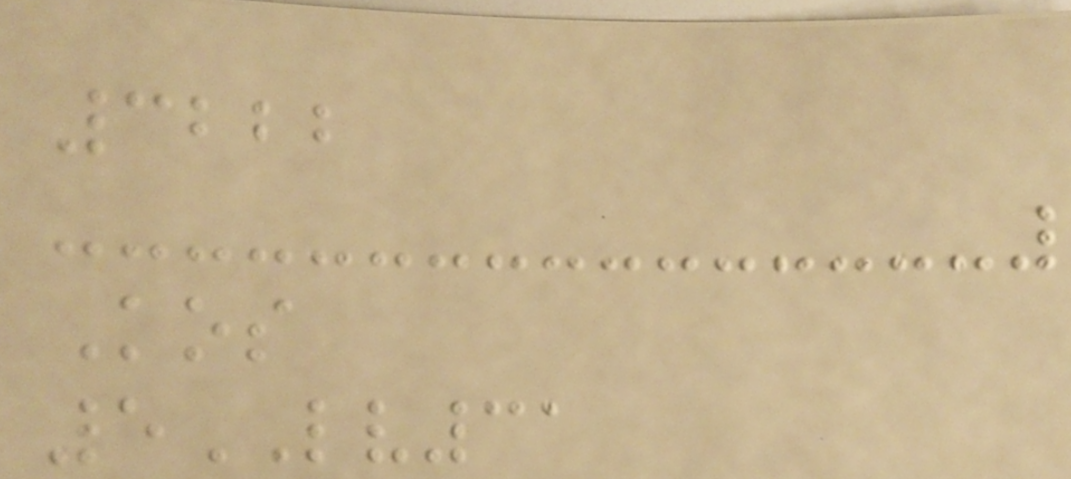3222
Kos
5LV31
